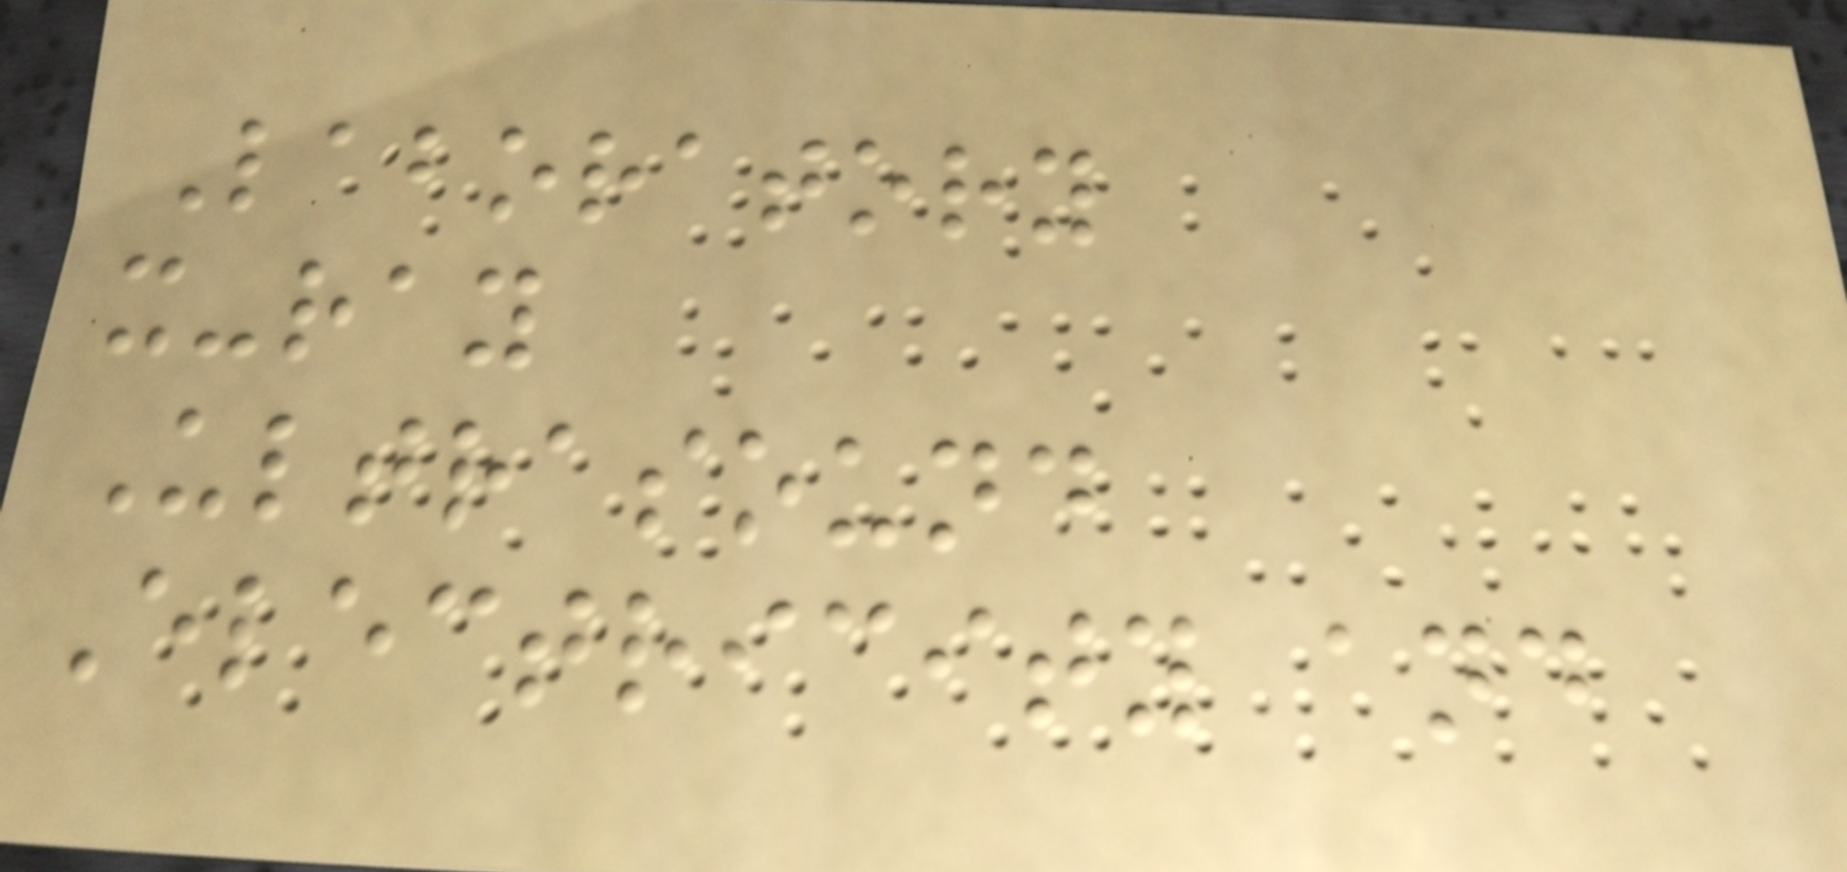Laboratory
x-ray
Ultrasound
Electricity and
